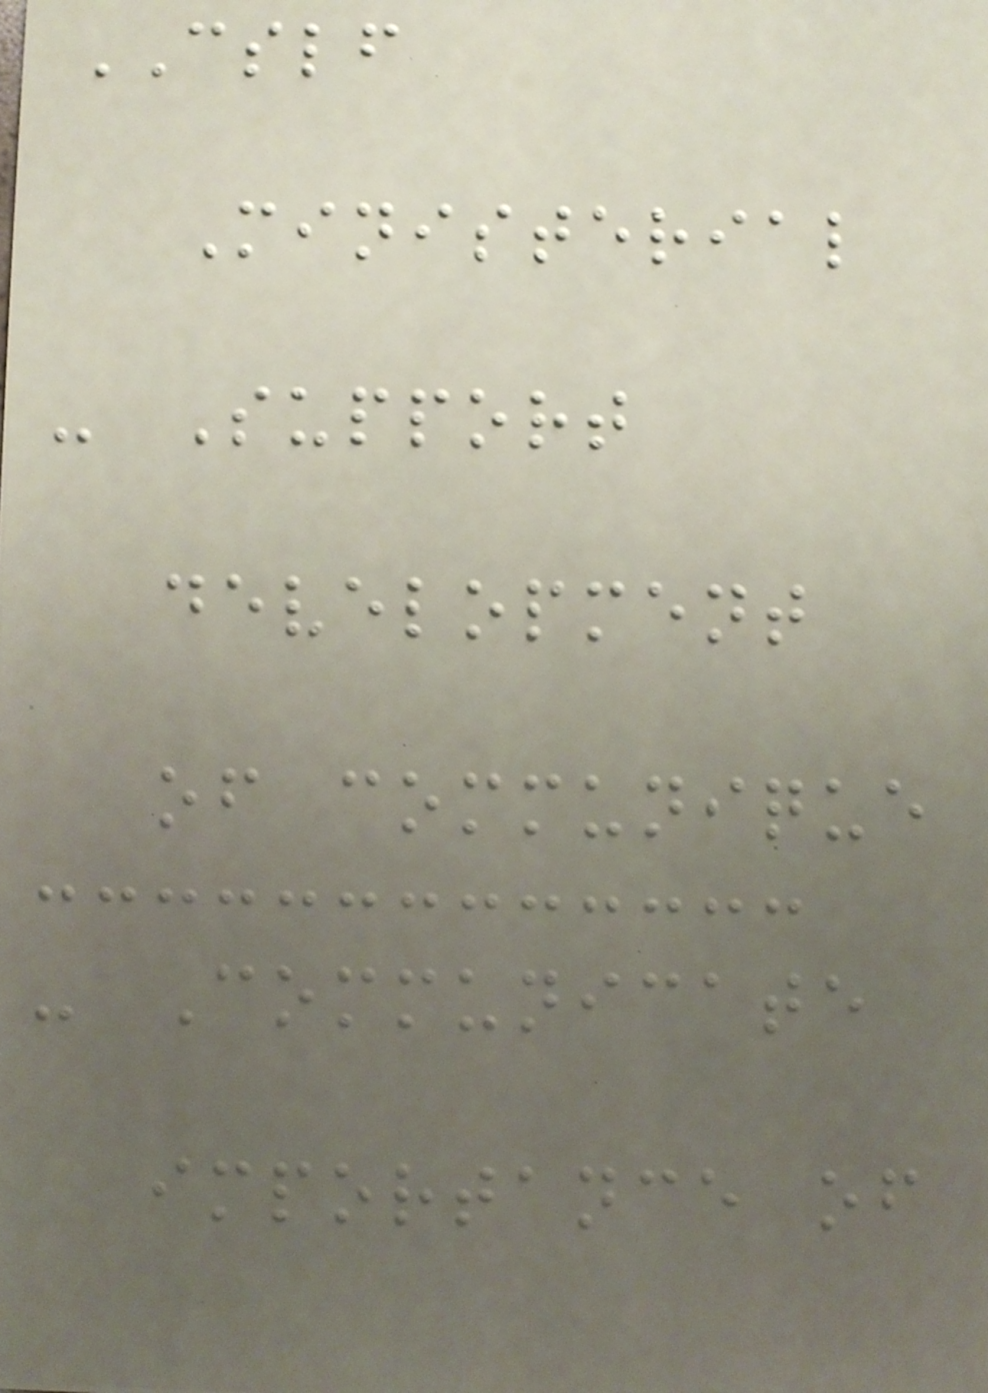CSLF
Ministerial
- Support
development
of communique
- Communicate
importance of
